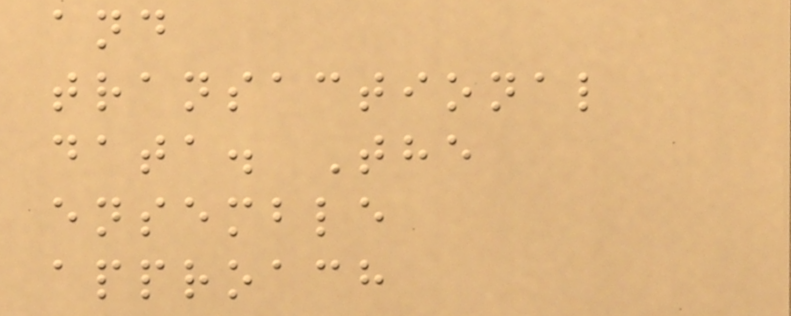and
transactional
data. The
ensemble
approach
